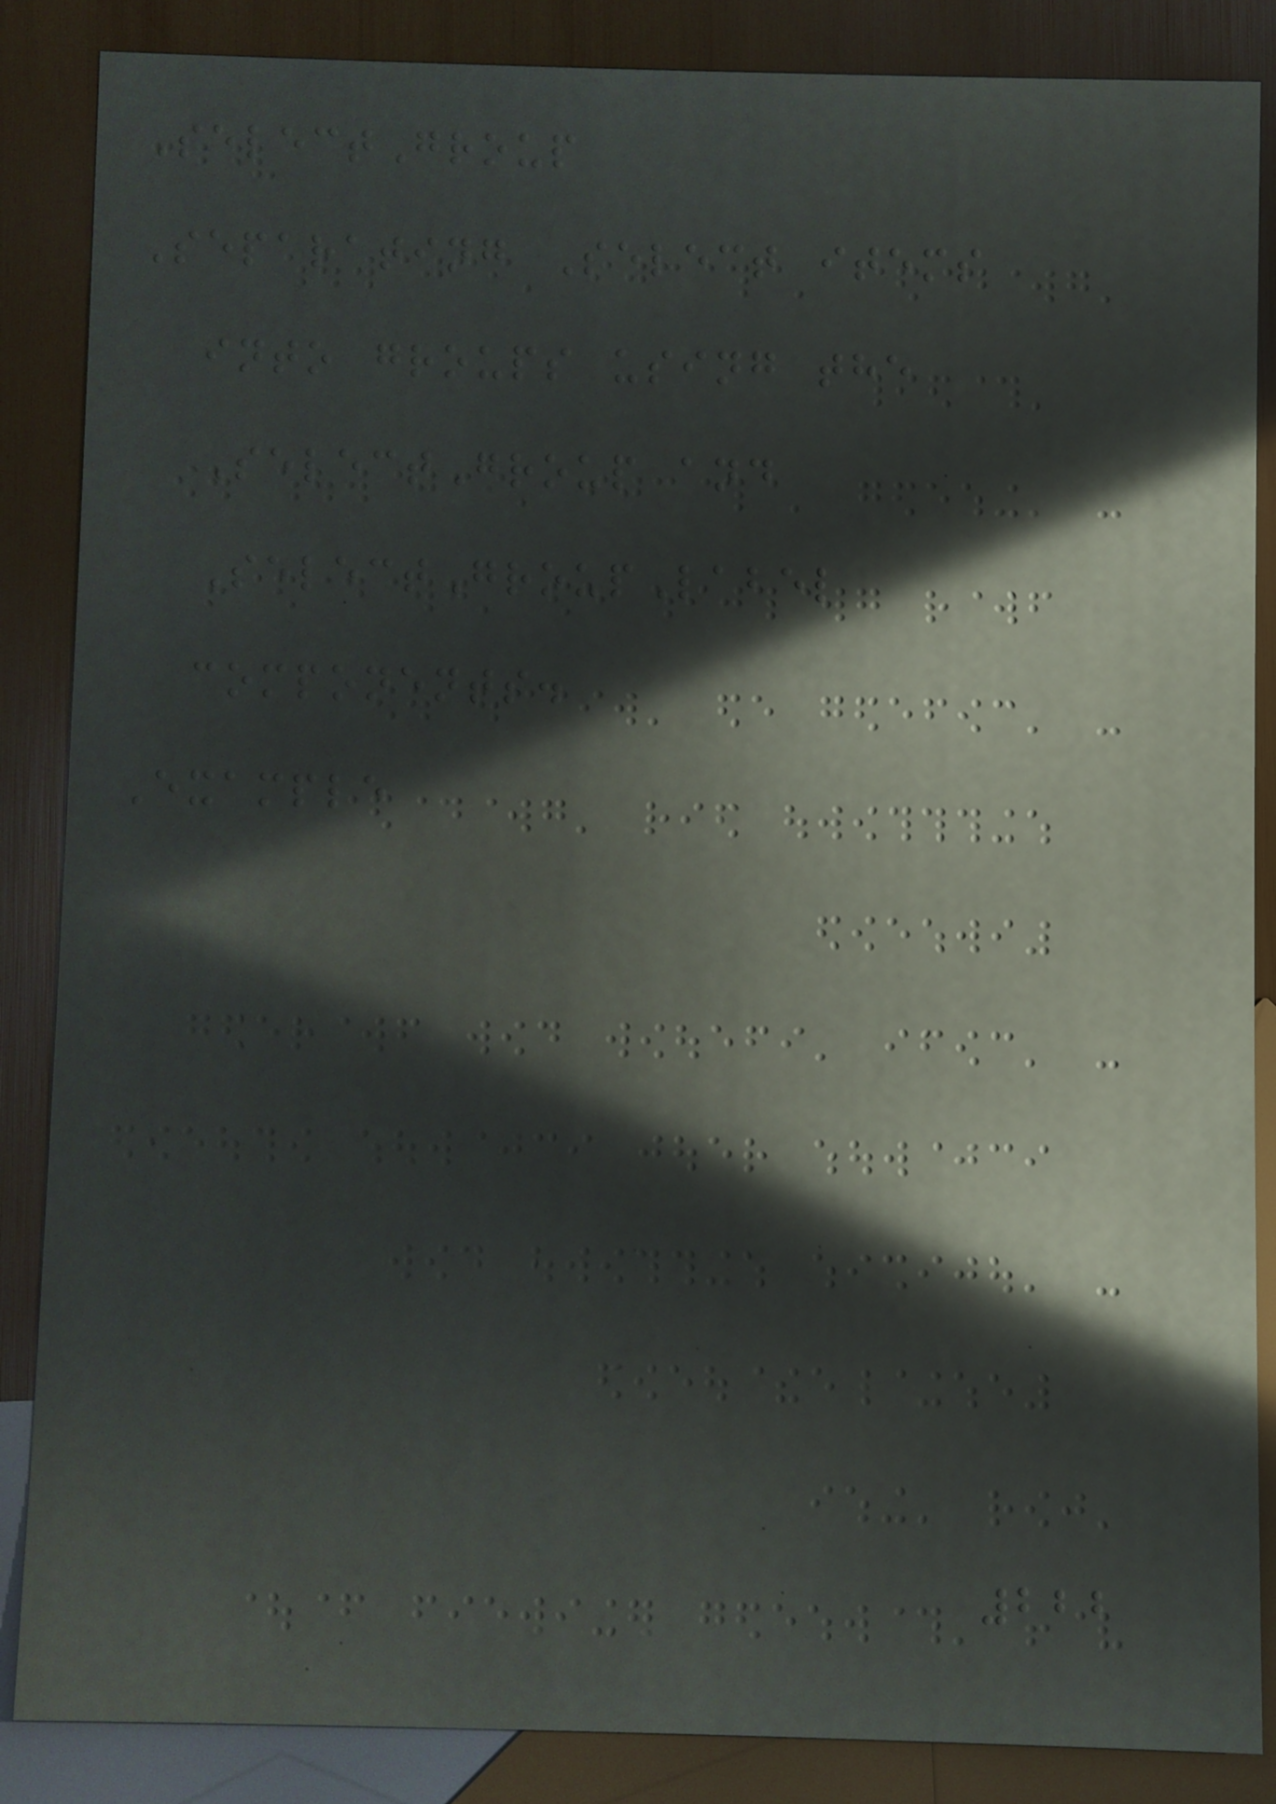SelectGroup
Separating Select items
into groups using the
SelectGroup and
SelectGroupLabel
components.
Example
222
